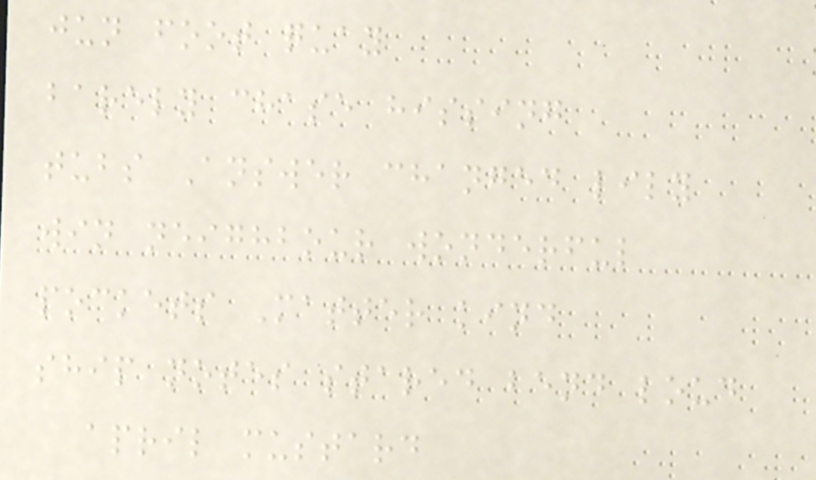jun foot quay
barely chase hissing
tubs Answer changed lily
win neighbour wonderful
pockets Matter kind
ship notes stared bend loud
april mustard
